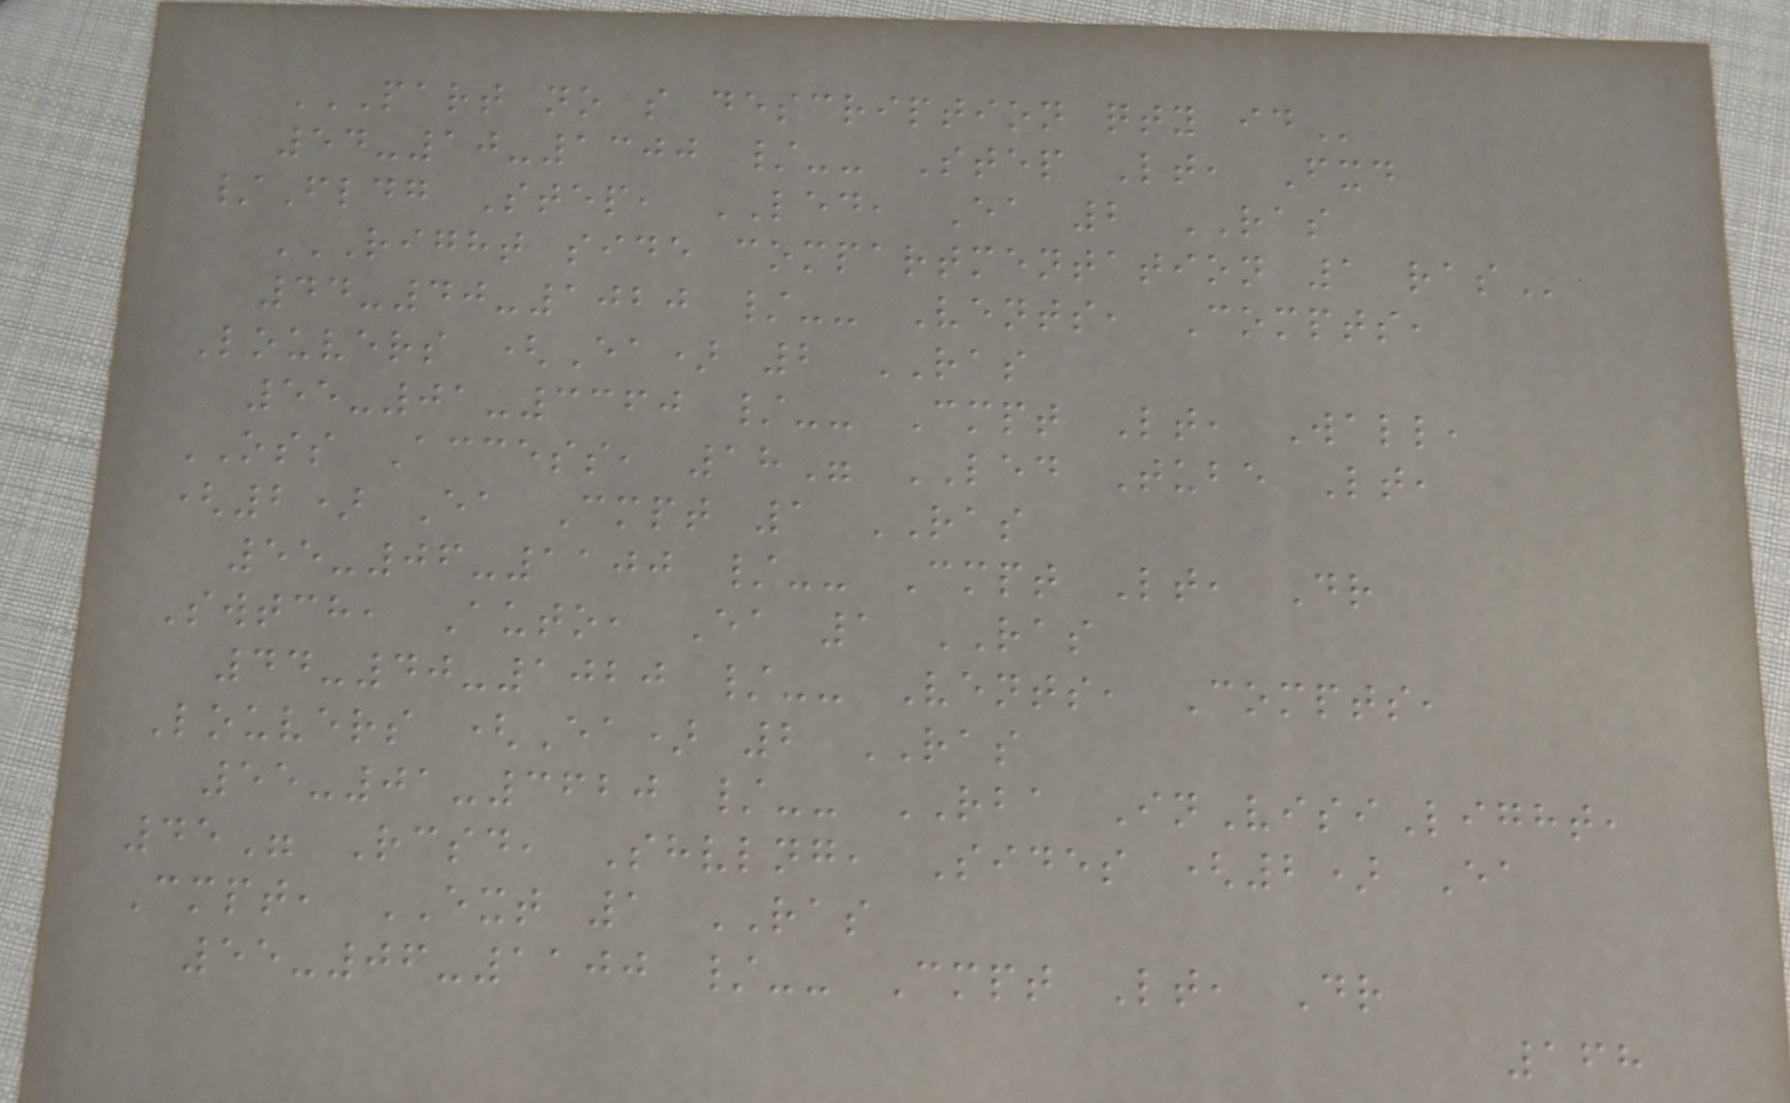PART NO S DESCRIPTION QTY ID
54-10-1300 /-- Step Lt, Fxd
/Fldg Step, LED, Ea 2 RAS
RIGHT SIDE COMPARTMENTATION 1 RAS
44-40-1020 /-- Vents, Compts,
Louvers (Ea) 2 RAS
55-01-3360 /-- Cmpt Lt, Wall,
OSS Access, 18" LED Tube Lt,
(2) Ea Cmpt 1 RAS
55-06-1100 /-- Cmpt Lt, Dr
Swtch, Auto, Ea 1 RAS
44-40-1020 /-- Vents, Compts,
Louvers (Ea) 2 RAS
55-01-3620 /-- RBA InVisiLight,
45" Rcsd, Shvlng, Sides (2) Ea
Cmpt, EXT 1 RAS
55-06-1100 /-- Cmpt Lt, Dr
168
